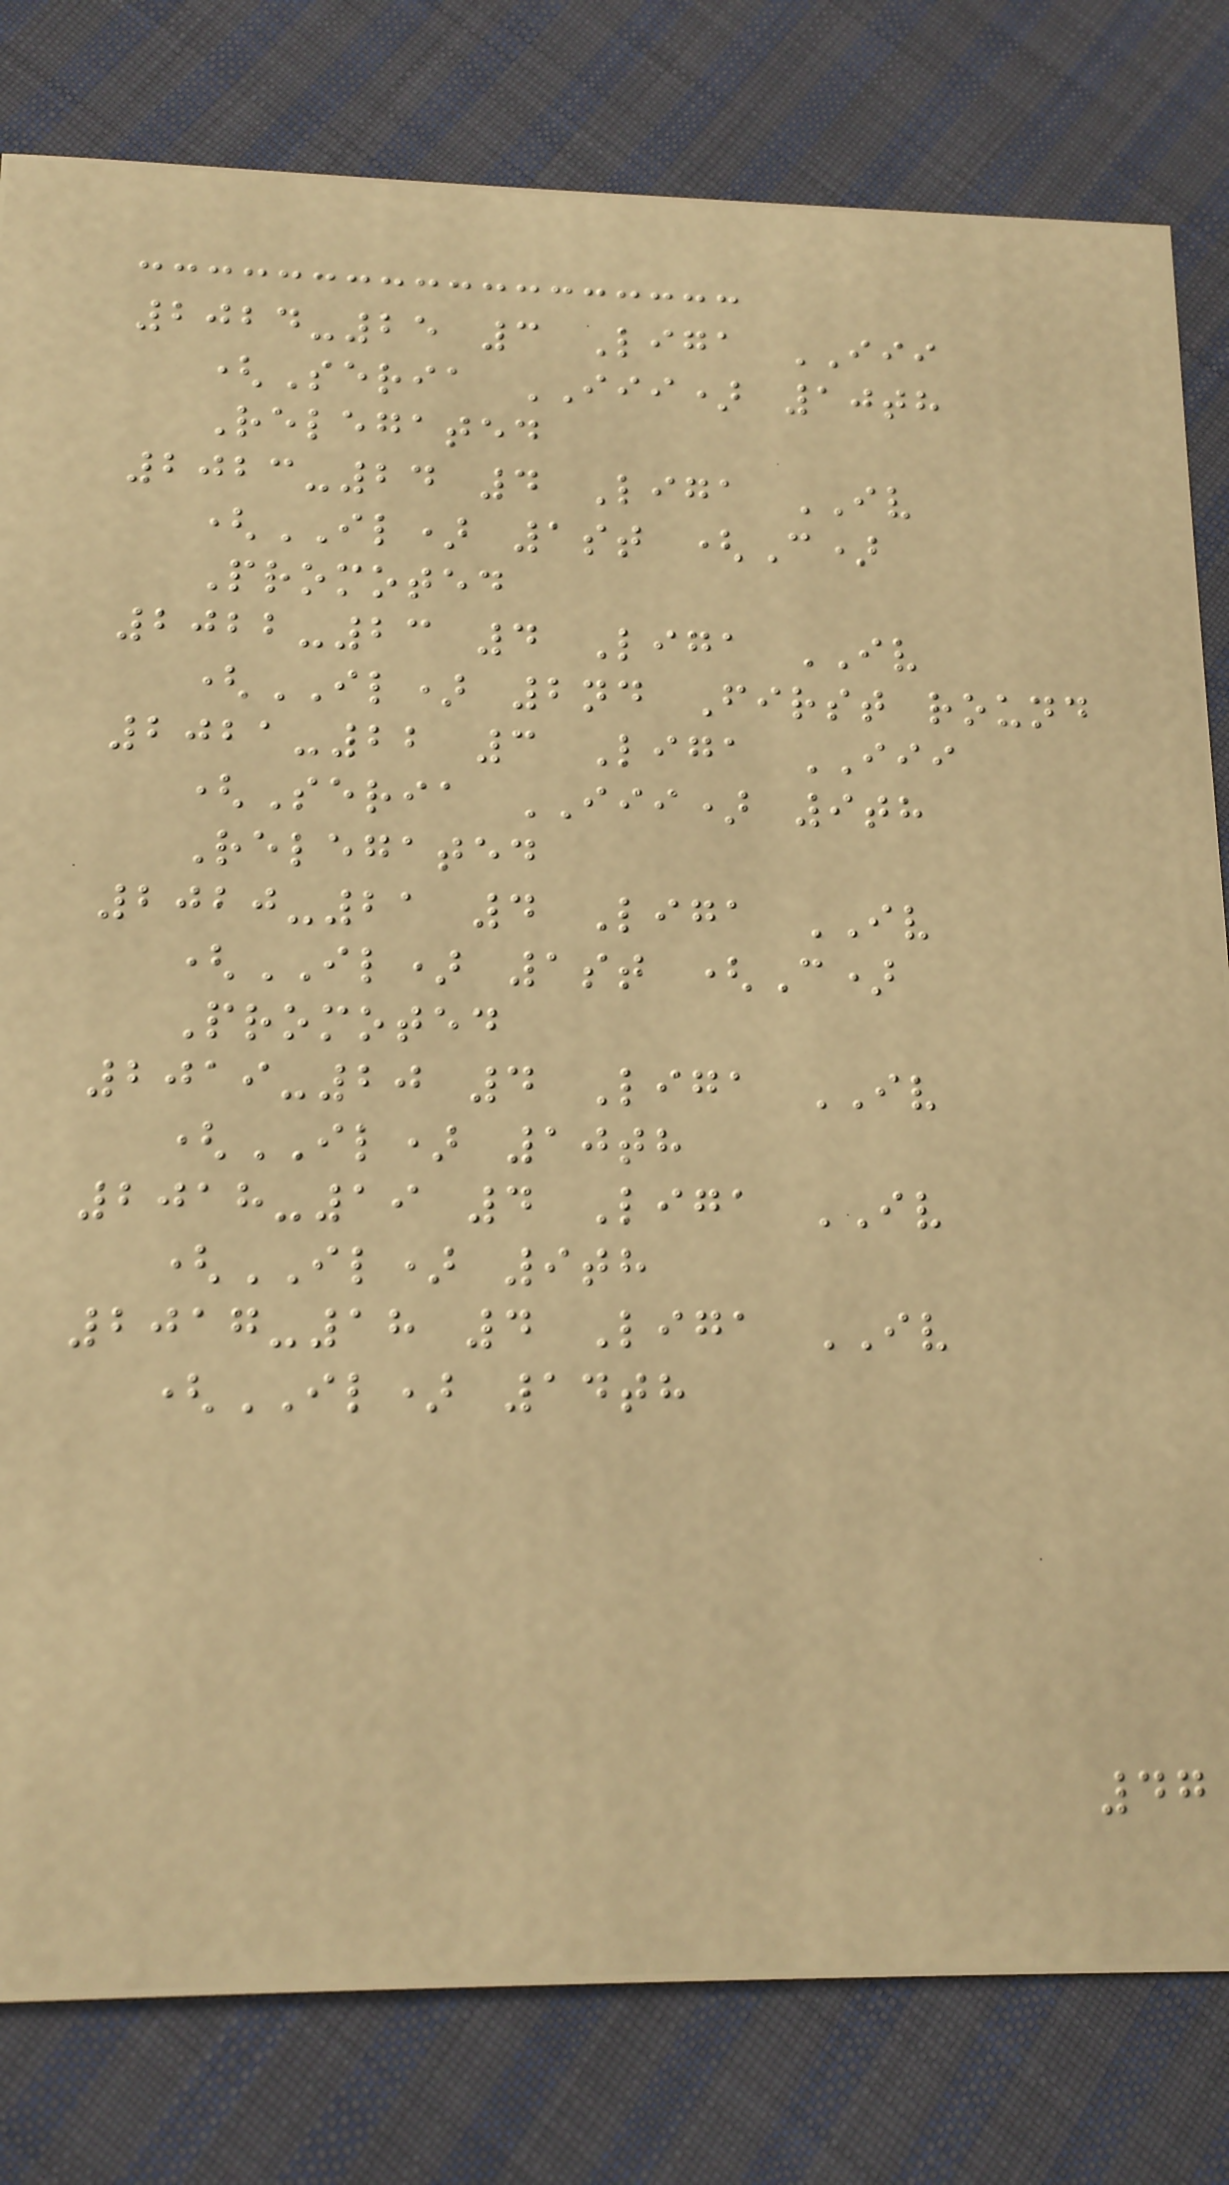2024-25 3 Liga III
(Seria III) 10th
Relegated
2023-24 4 Liga IV
(IL) 1st (C)
Promoted
2022-23 4 Liga IV
(IL) 2nd First round
2021-22 3 Liga III
(Seria III) 9th
Relegated
2020-21 4 Liga IV
(IL) 1st (C)
Promoted
2019-20 4 Liga IV
(IL) 10th
2018-19 4 Liga IV
(IL) 9th
2017-18 4 Liga IV
(IL) 14th
47
